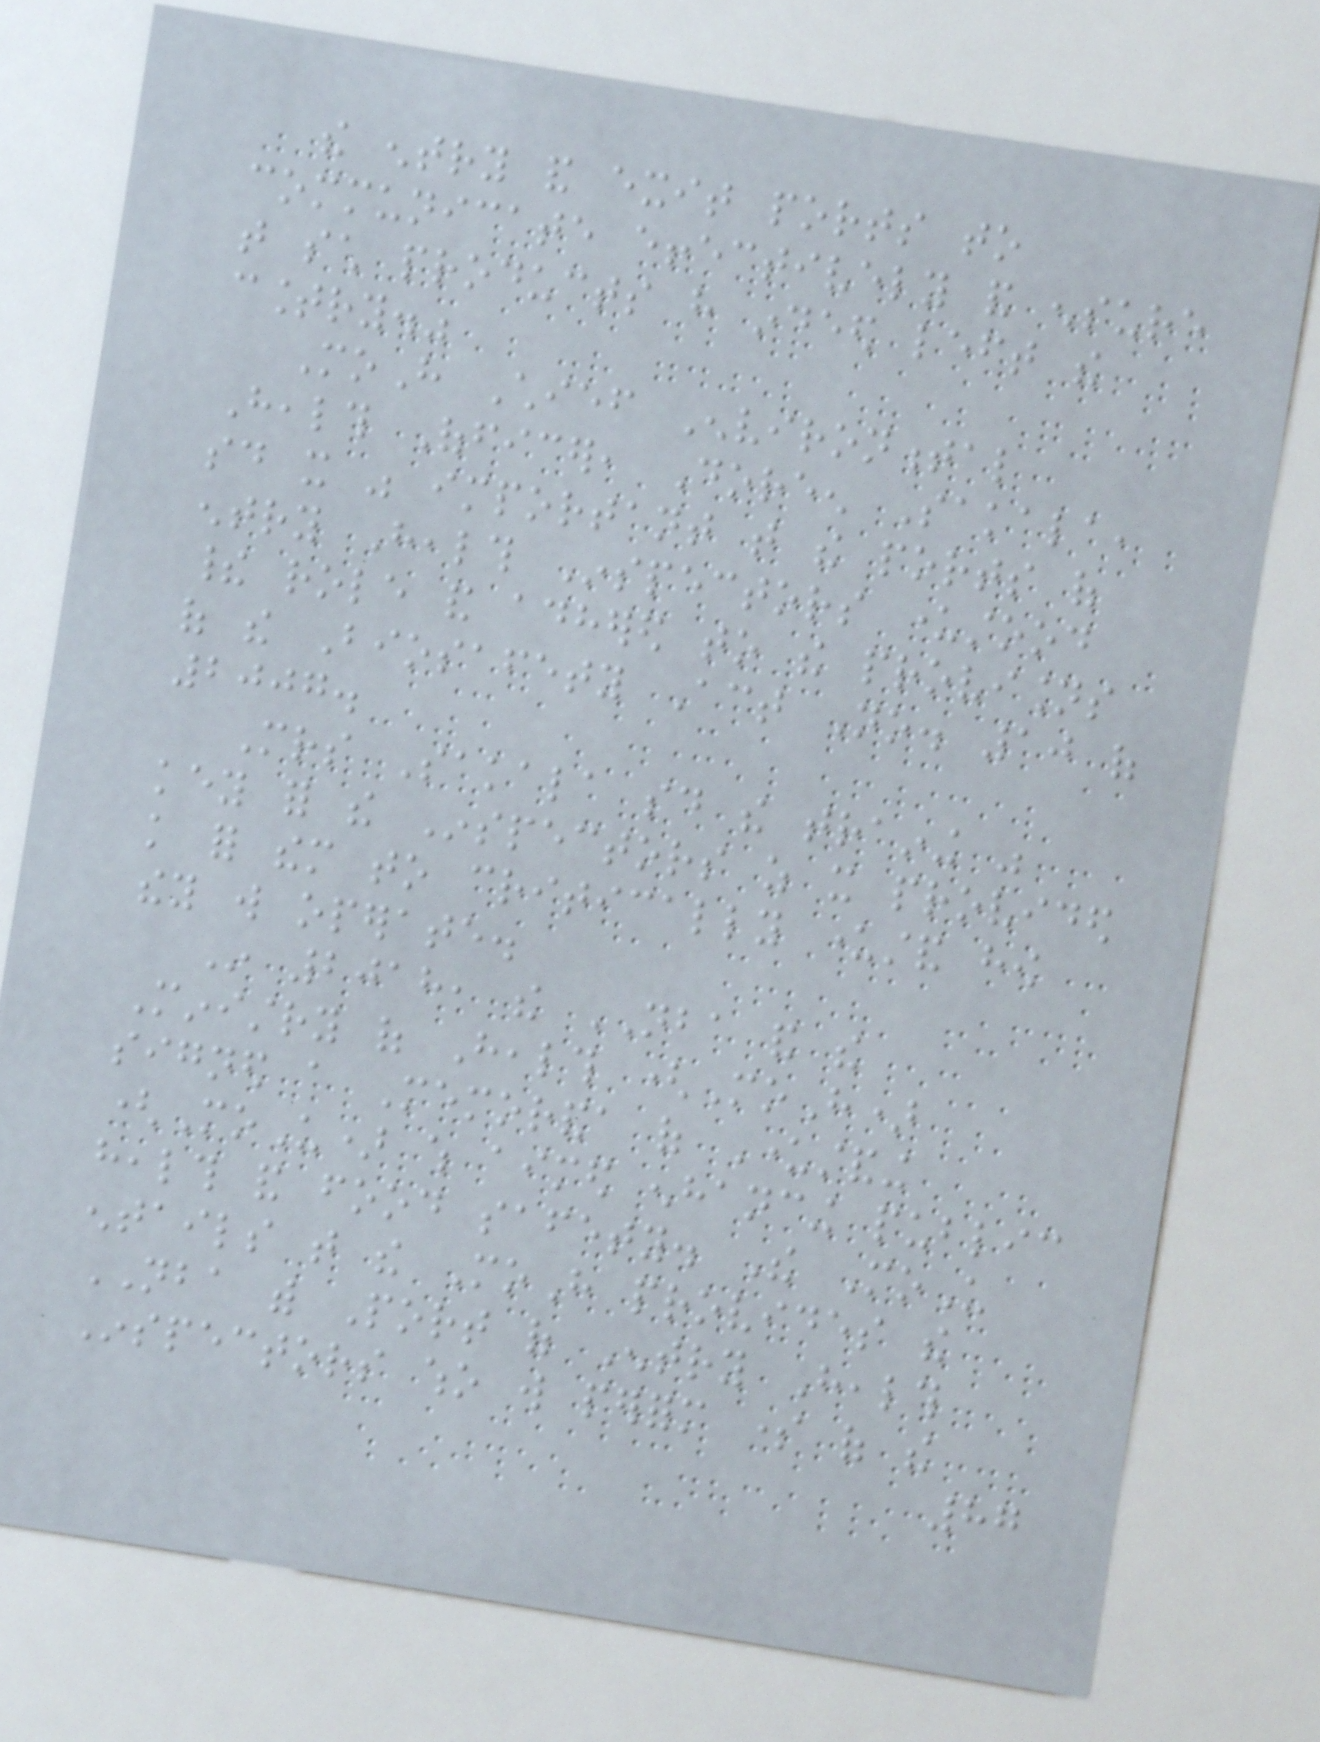the entry and exit ports to
communicate effectively and ensure
that such products have indeed left the
country."
MoH Chief Environmental
Health Officer, Doreen Sakala,
said it was important that the ports of
entry Health Inspectors understood
their role and adhered to the provisions
of the Biosafety Act No. 10 of
2007.
Mrs Sakala said the training was
key for the Inspectors as it provided
knowledge for them to critically understand how
they will operate.
In 2018, the NBA and the
Ministry of Health (MoH)
signed a Memoranda of Understanding
(MoU) which aimed enhancing public
health and food safety. The MoU
entails that the MoH provides the
NBA with Port of Entry Health
Inspectors who will perform some of the
87
